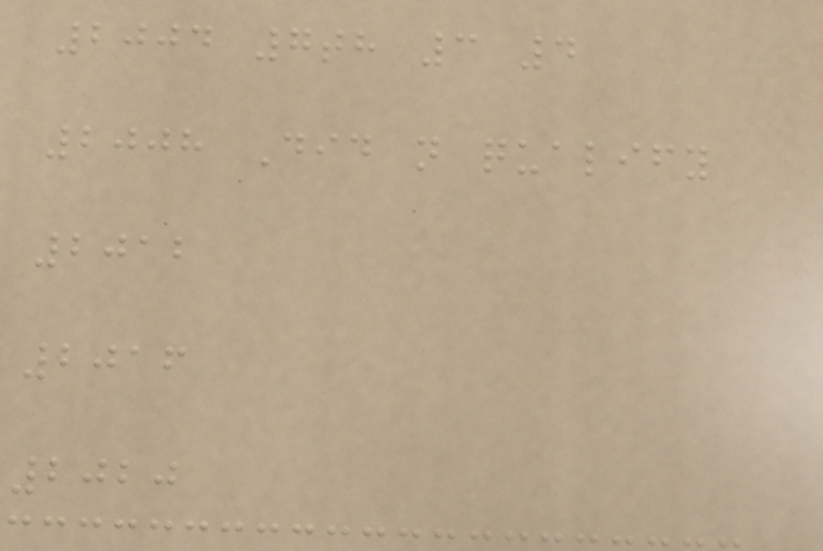2004 7th 3 4
2008 Did not qualify
2012
2016
2020
